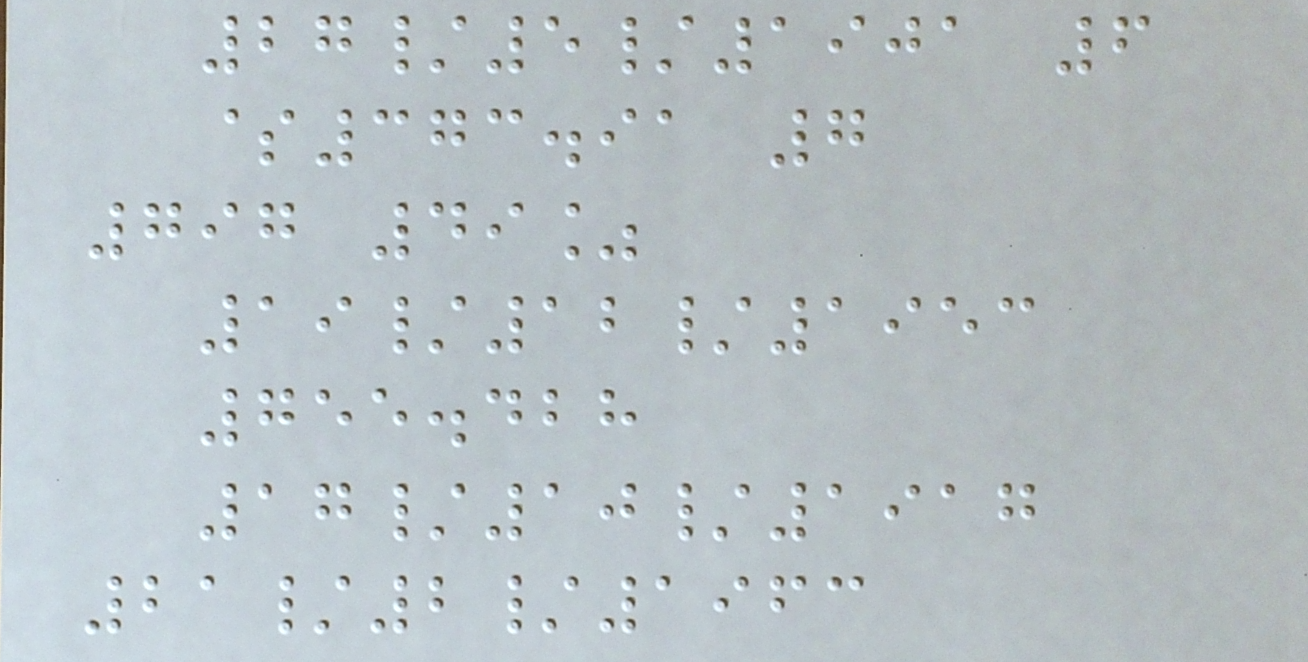27/5/1901 6
$373.91 7
797 49%
19/12/1953
755.428
17/10/1917
21/2/1963
